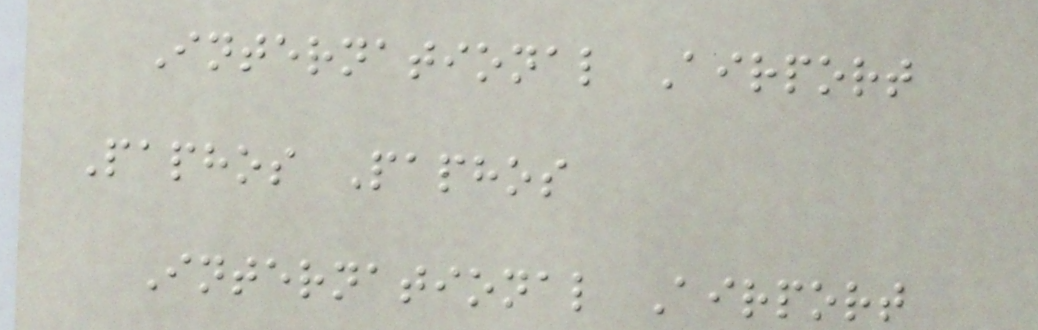International Airport
Paphos Paphos
International Airport
